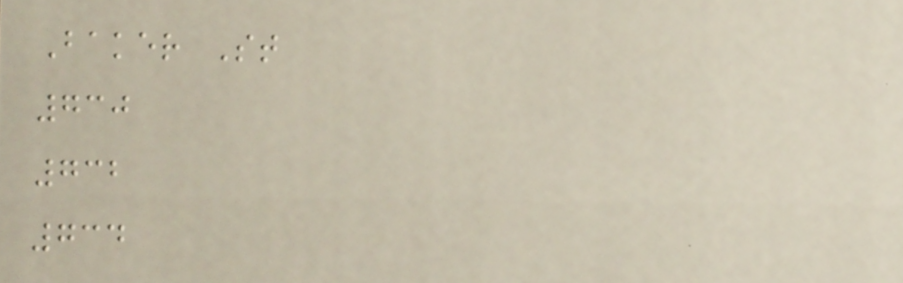Baker St
730
732
734
